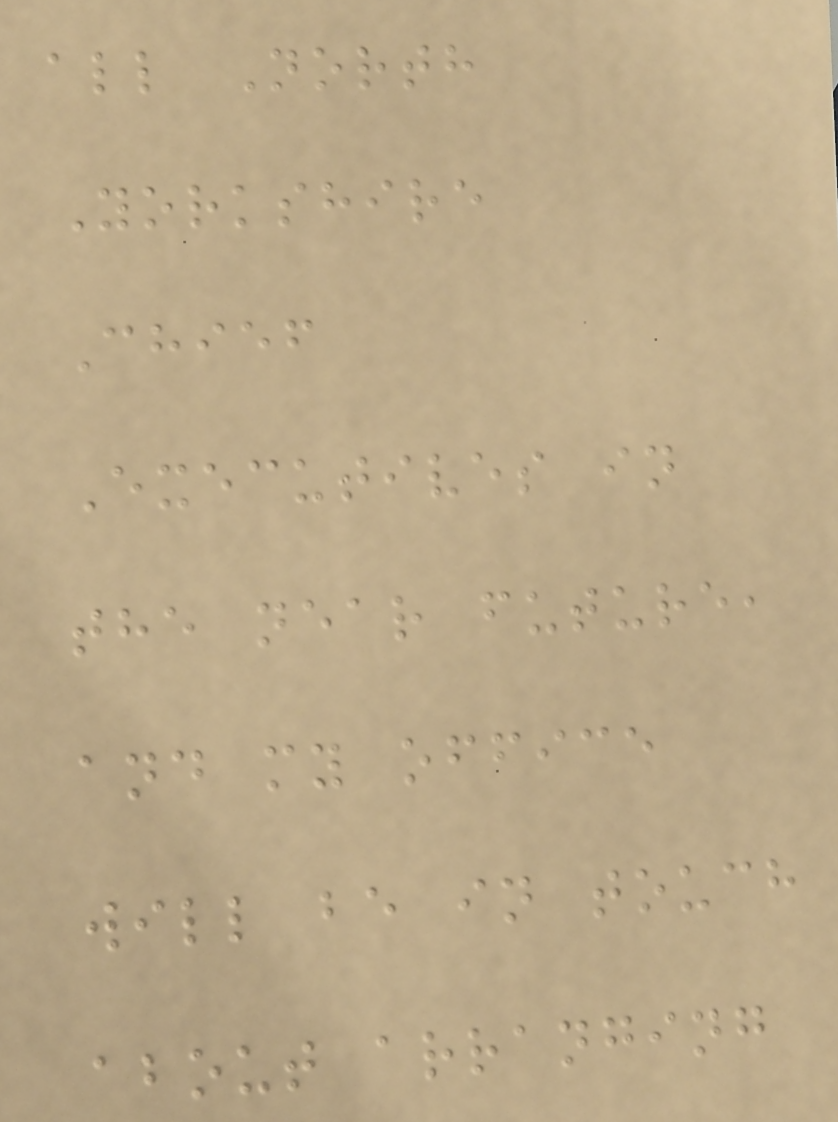all North
Yorkshire
Chief
Executives in
the near future,
and my office
will be in touch
about arranging
